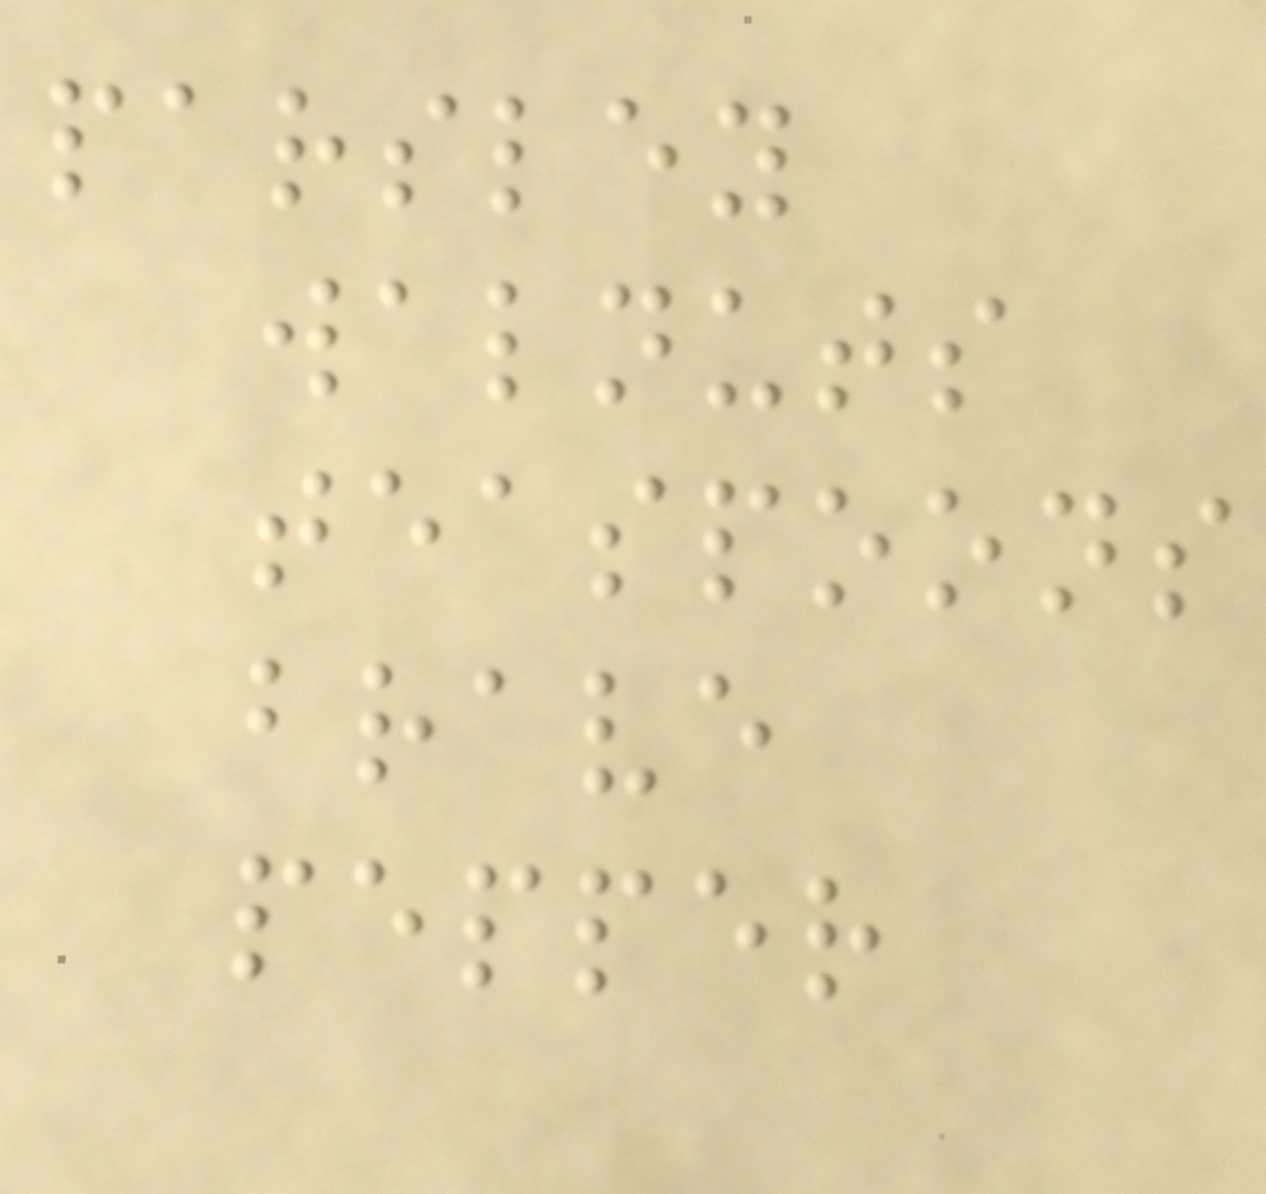parsley
walnuts
teaspoons
brave
pepper
